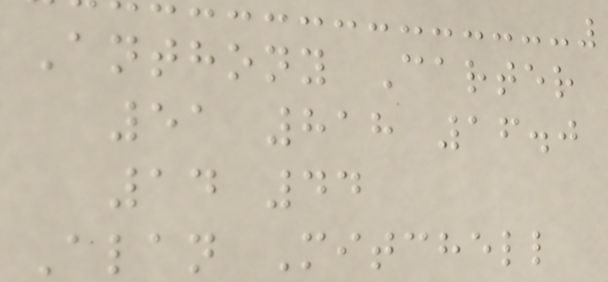Anthony Carter
51 818 16.0
14 44
Alan Mitchell
